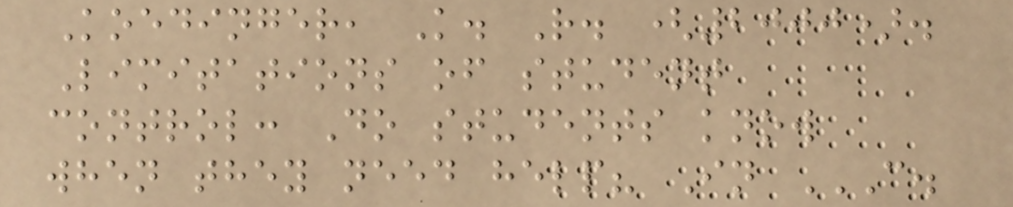Koedinger, K. R. (2000).
Limitations of student
control: Do students know
when they need help? In C.
